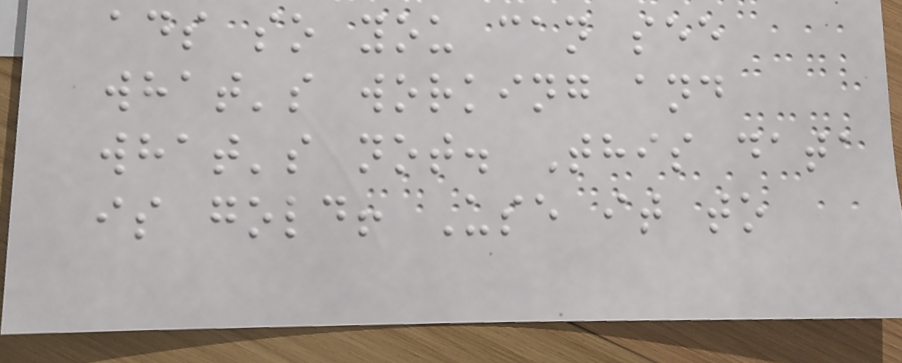ads so you can see
what's working and
what's not. This data
is gold! Use it to
